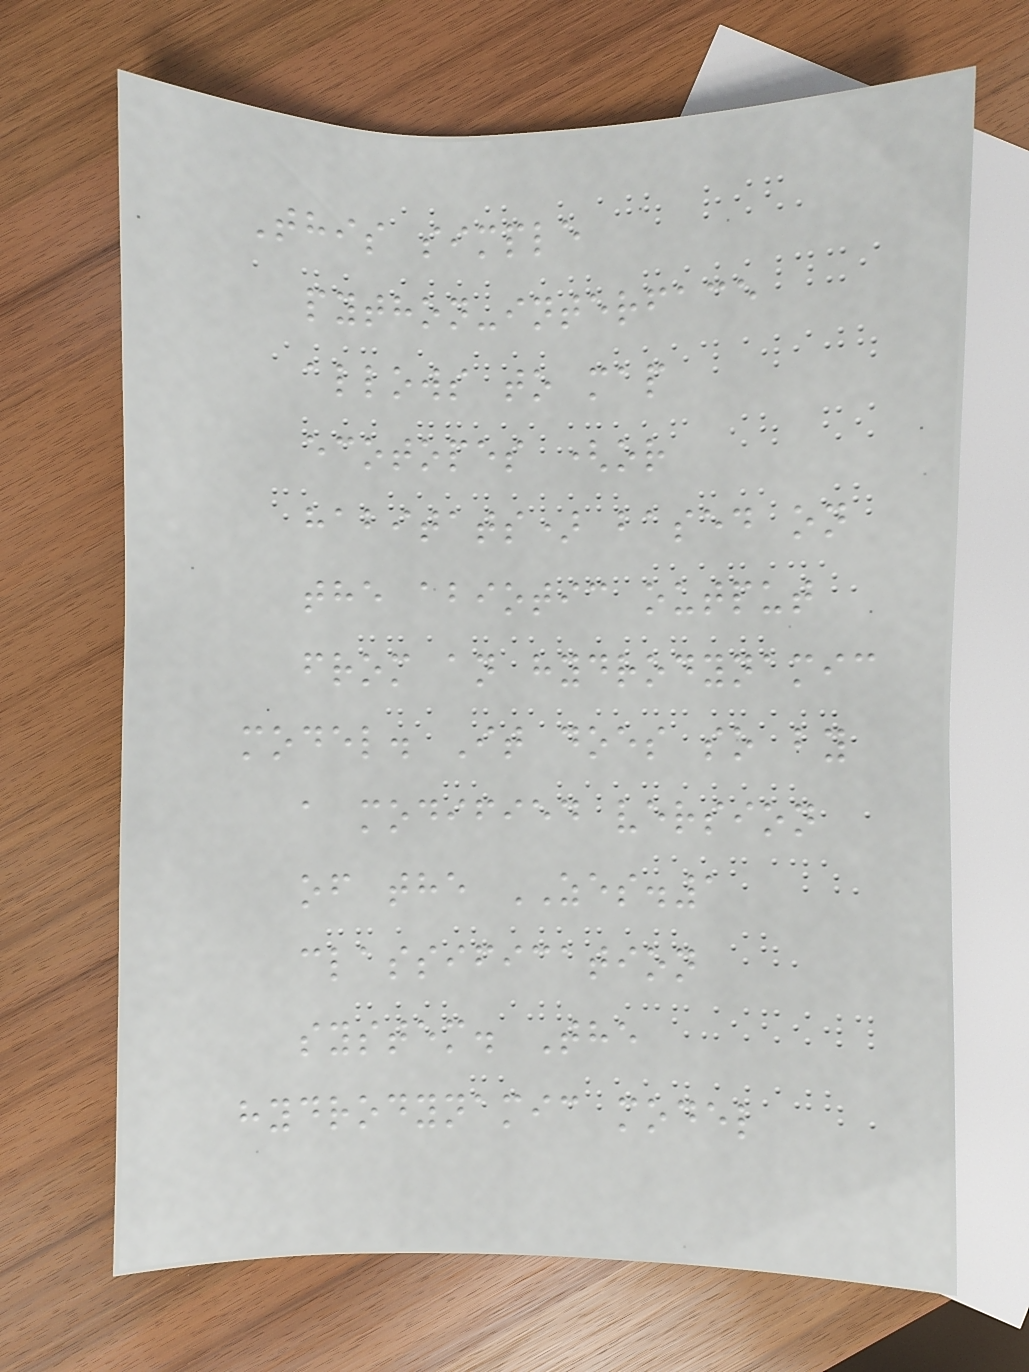This simple
python-interface
allows to map
ecotopes (or
habitats) based on
the abiotic output
from an hydrodynamic
model. It does so by
a modified version
of the ZES.1
classification
system. The
hydrodynamic model
